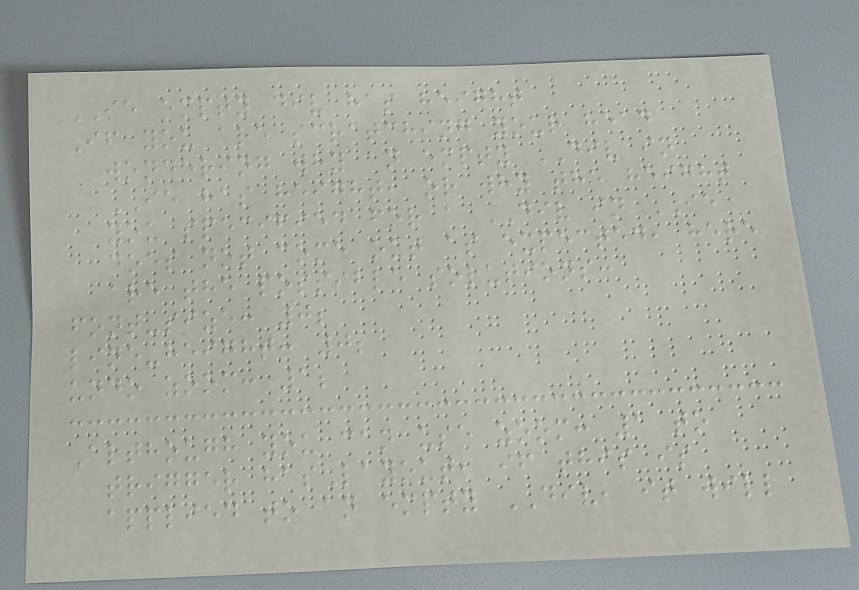IE empty div has height
If you are scratching your head
wondering why an empty DIV in
IE has height, or why the height
you specified for a DIV in IE
does not come out as expected, here
are the possible solutions:
font-size: 0;
line-height: 0;
undo zoom: 1;
Although you can use zoom: 1 to
trigger hasLayout, if this is
applied to an empty DIV, it will
